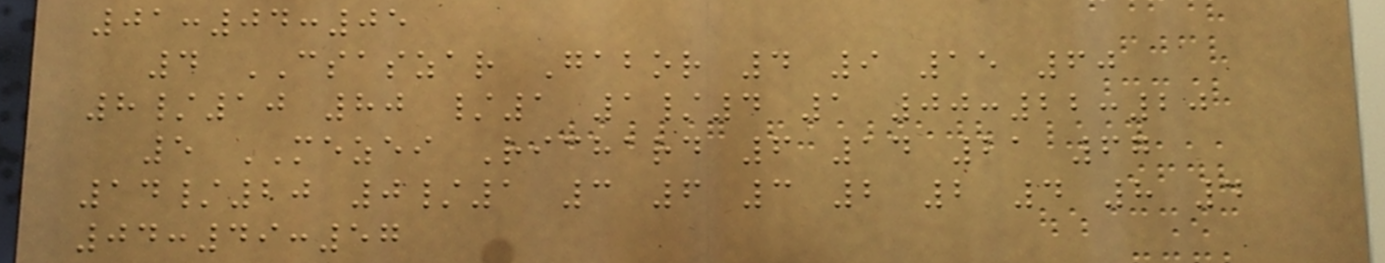01:04:05
4 CSASZAR Gabor 4 9 15 60
8/10 80 /1 1/4 1 00:22:20
5 MEZEI Richard 6 14 21 67
14/20 0/1 3 6 3 2 2 4 8 4
04:49:57
